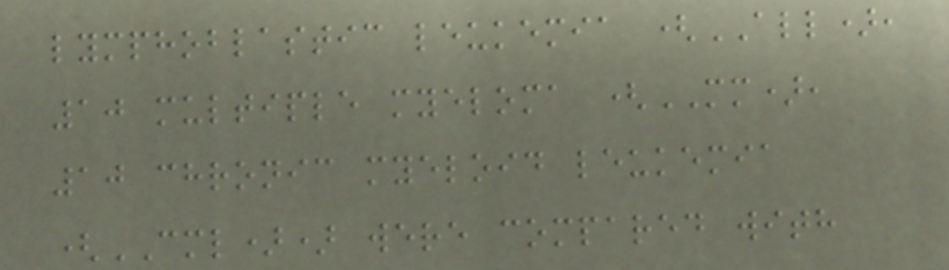lymphoblastic leukemia (ALL),
10 multiple myeloma (MM),
10 chronic myeloid leukemia
(CML)) were compared with
